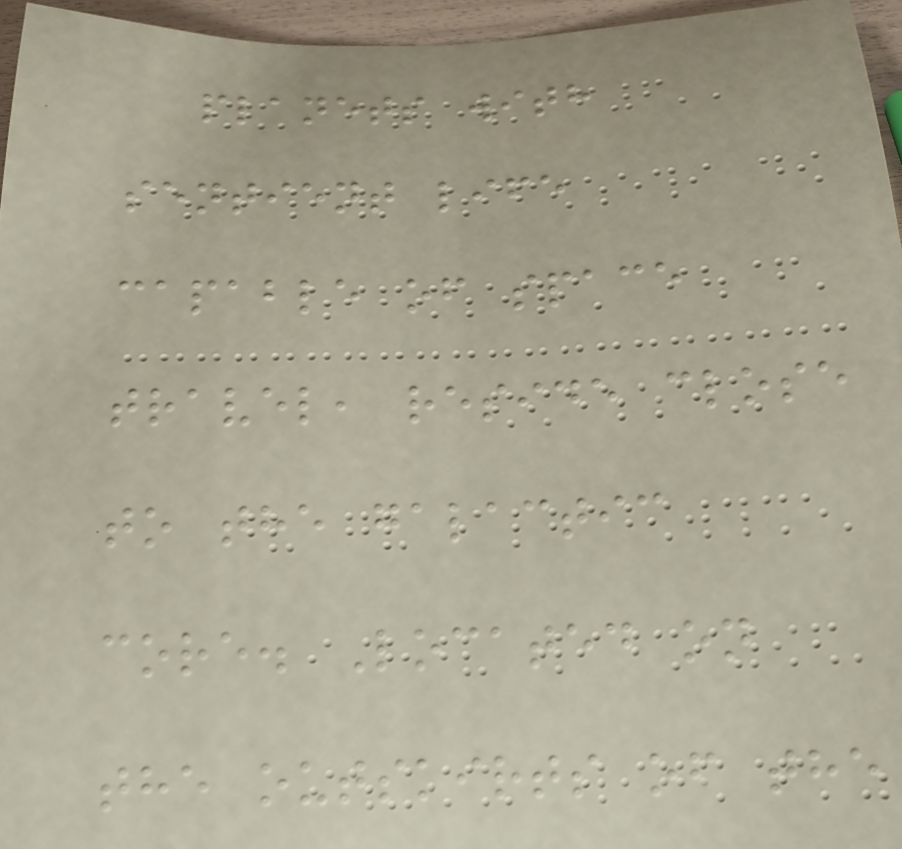planets with
sentient life
capable of space
travel, reside close
to the galactic
core. Located on
the outskirts of the
